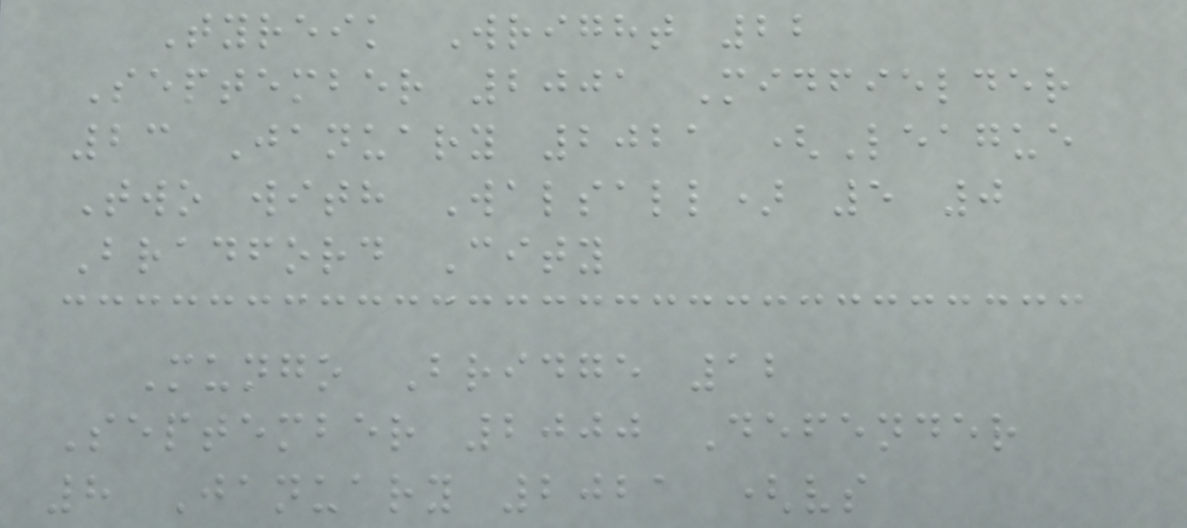Tyreik Wright 22
September 2001 Midfielder
23 January 2021 (League
Two with Walsall) 5 0
Bradford City
Mungo Bridge 12
September 2000 Defender
8 January 2021 (vs
